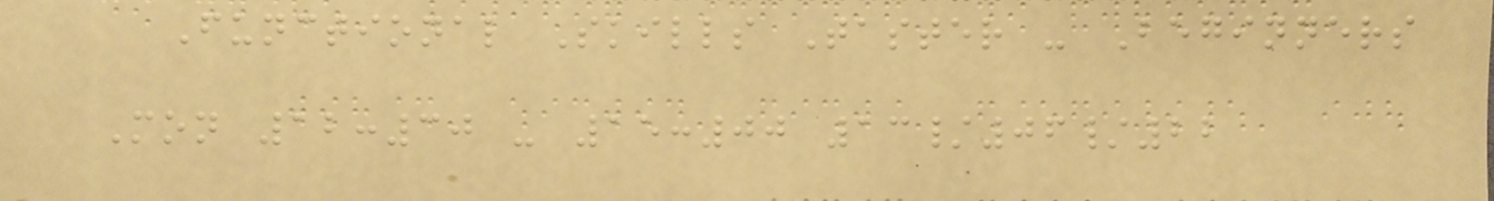Functional Skills Taster - Beginners
Mon 12:30 - 15:00 13/06/22
